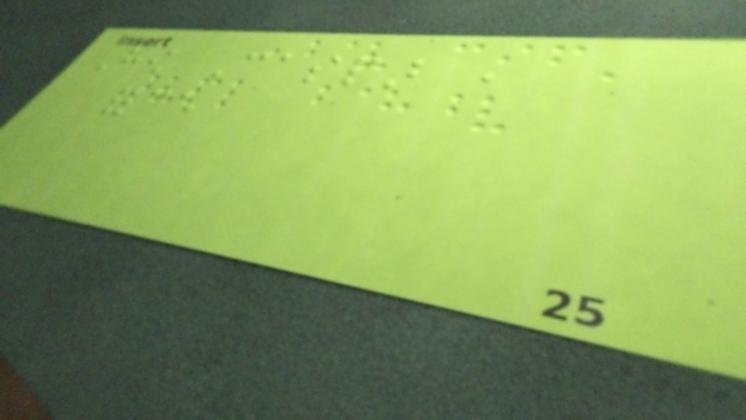How Caspar ,
force
